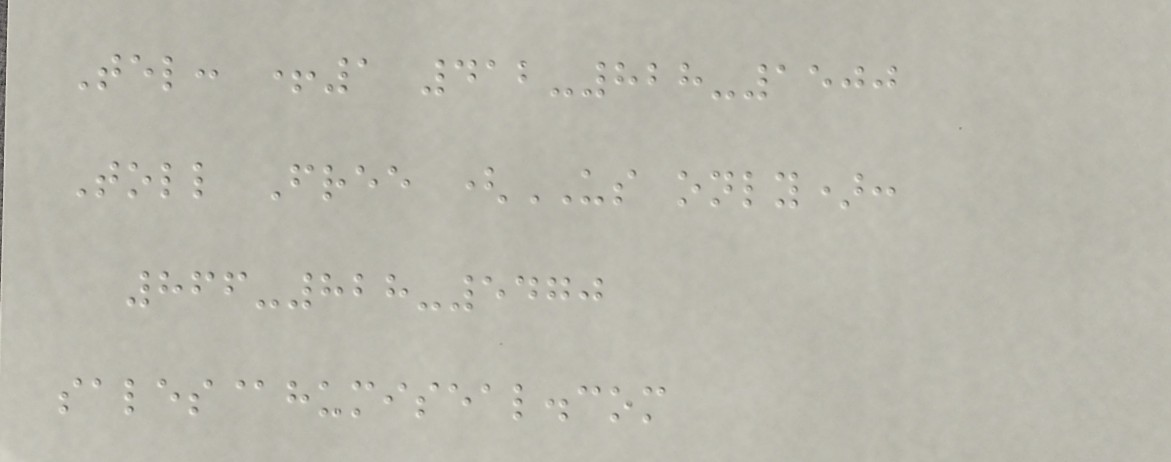Tel: +1 412-828-1500
Toll Free (US only):
866-828-5470
sales@humiseal.com
